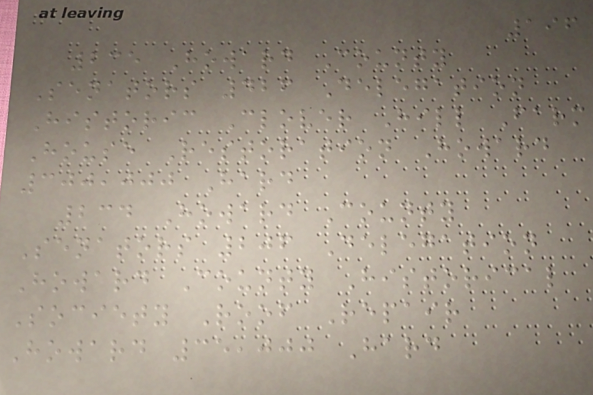196
235 Howard County
Senators 426 Delegation
Historic Clover Hill Farm
House Restoration Howard
300,000 Hard
234 Howard County
Senators 206 Delegation
Howard County Historical
Society Roof Repair
Howard 35,000 Hard
